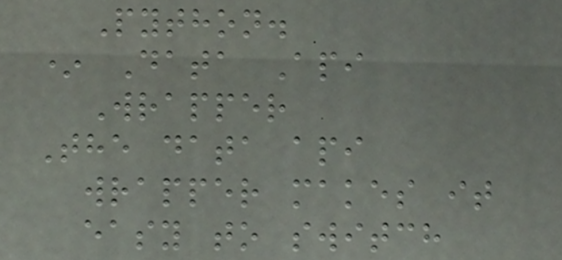Python.
* Data Api
Wrapper
The data api
wrapper makes it
easy to switch
